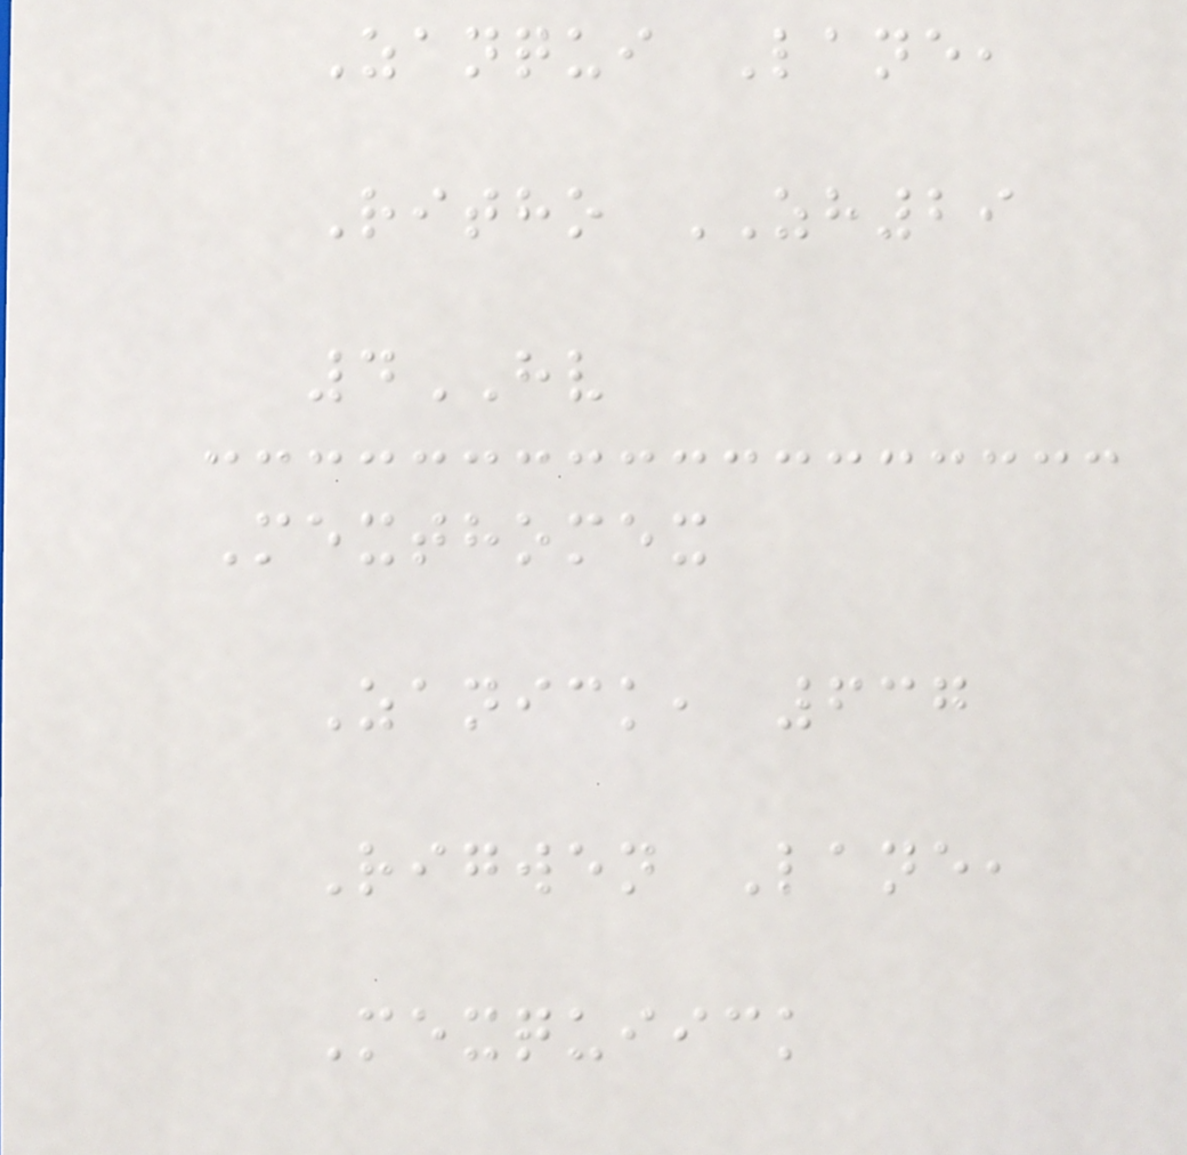Zanqui Lane,
Ritho ZH29
4HV
Mexthomex
Zanick, 637
Rigwen Lane,
Mexquiick
